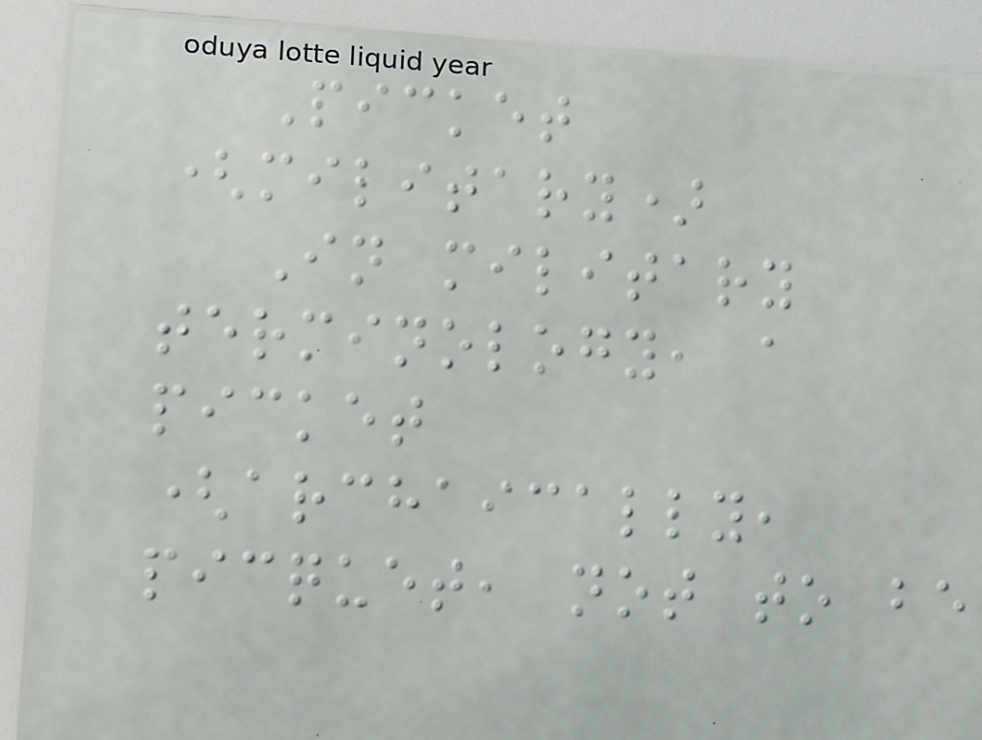Picket
(military)
In military
terminology, a
picket
(archaically,
picquet, not to be
